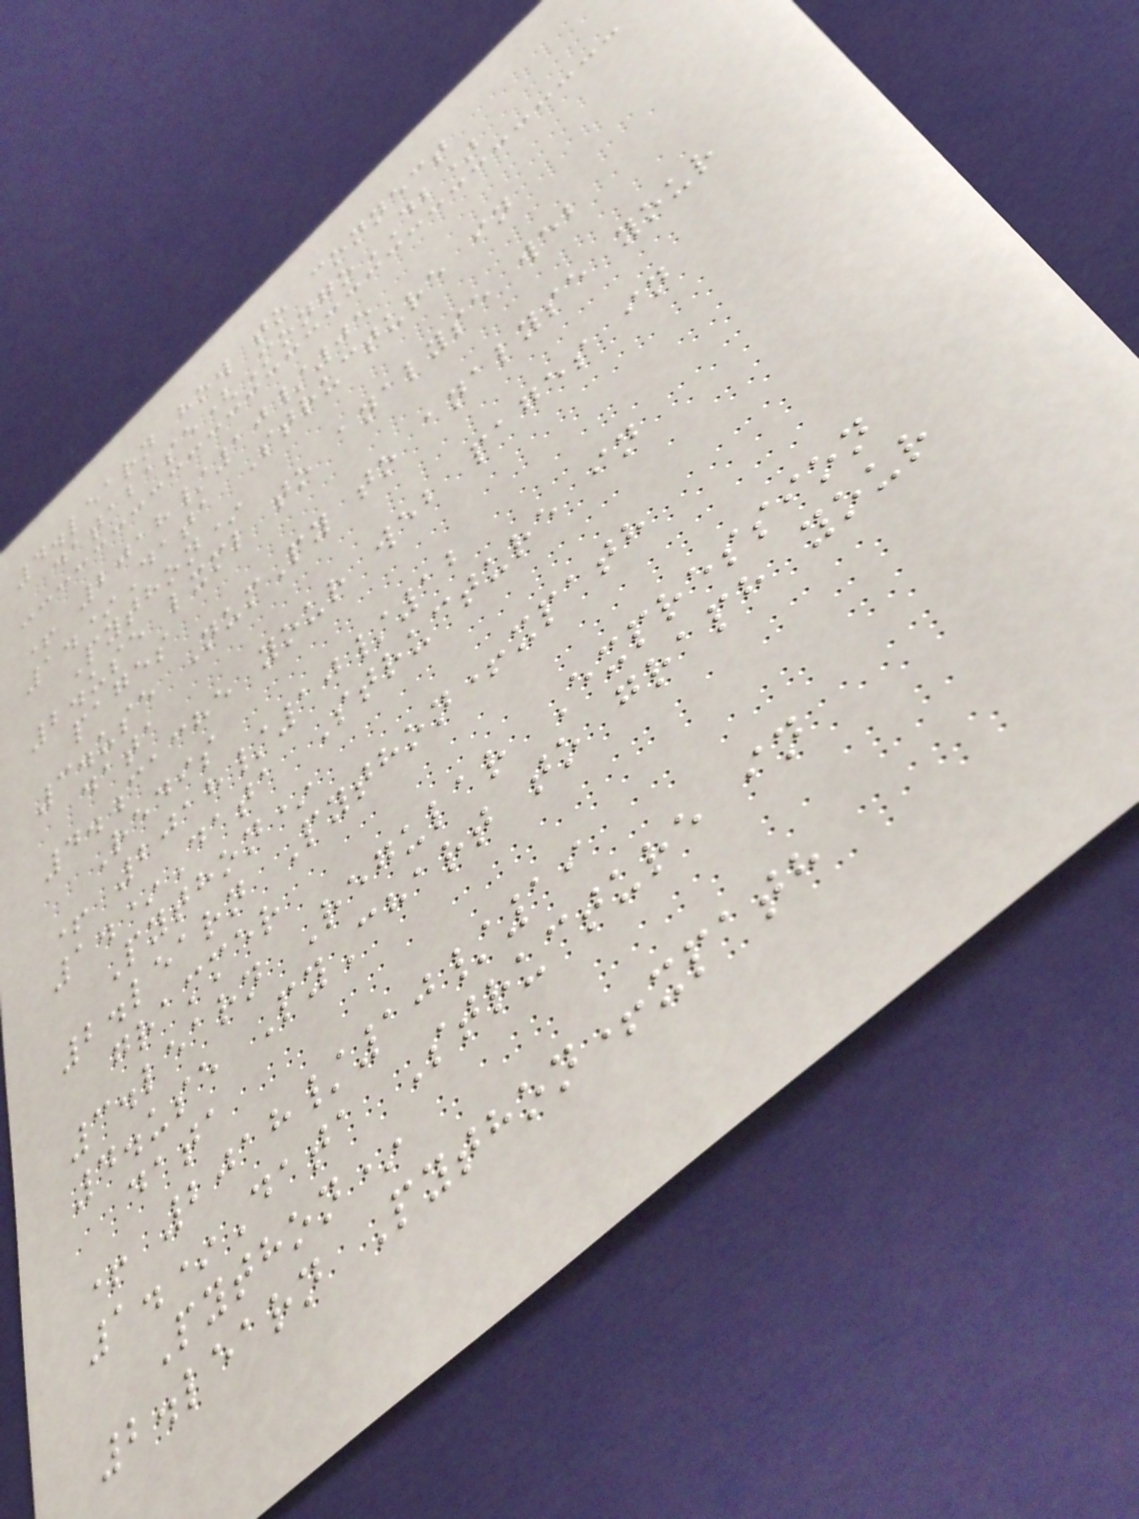4.learn how to connect
database(MongoDB)
+ 2018/10/05
1.*Data Structure in
Python*
2.use lxml to analyse web
pages
3.use NumPy to analyse your
data
4.cache your web pages in
Redis
+ 2018/10/12
1.*Data Structure in
Python*
2.learn Python+xpath
grammer
3.learn Regular Expression
4.use PyChart to graph your
data
+ 2018/10/19
1.*Data Structure in
Python*
2.learn Python+xpath
